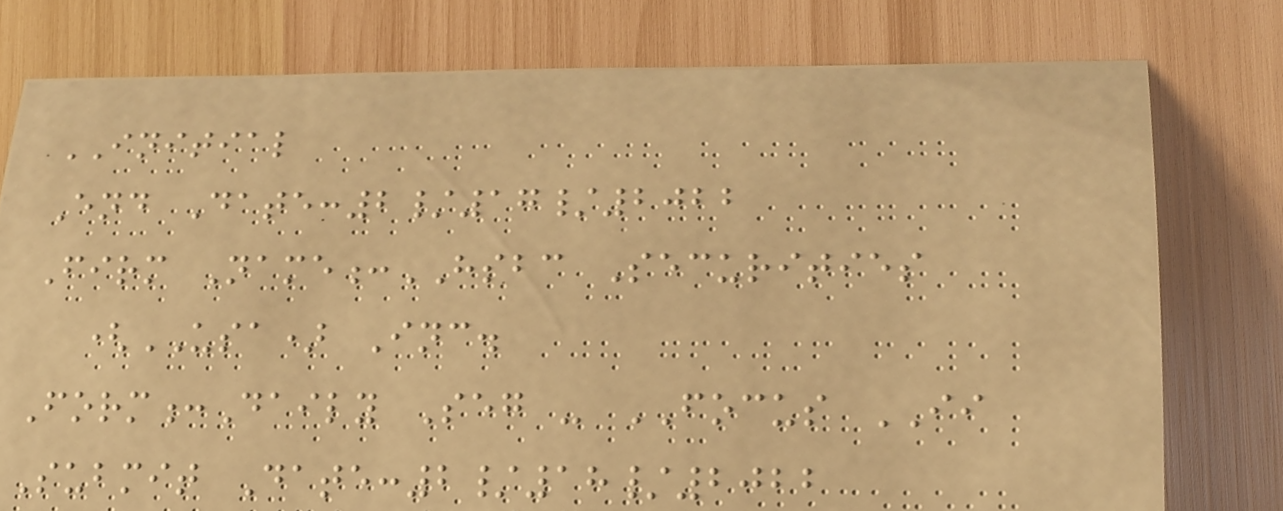INITIAL
End Date:2/17/2022
Firm Name:HSBC Securities
(USA) Inc.
Form:Daily Seg - FOCUS II
Submit Date:2/18/2022
